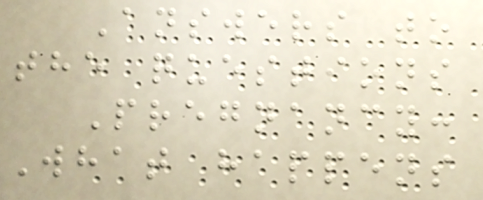Answers to
the questions
Pregnancy:
What happens
